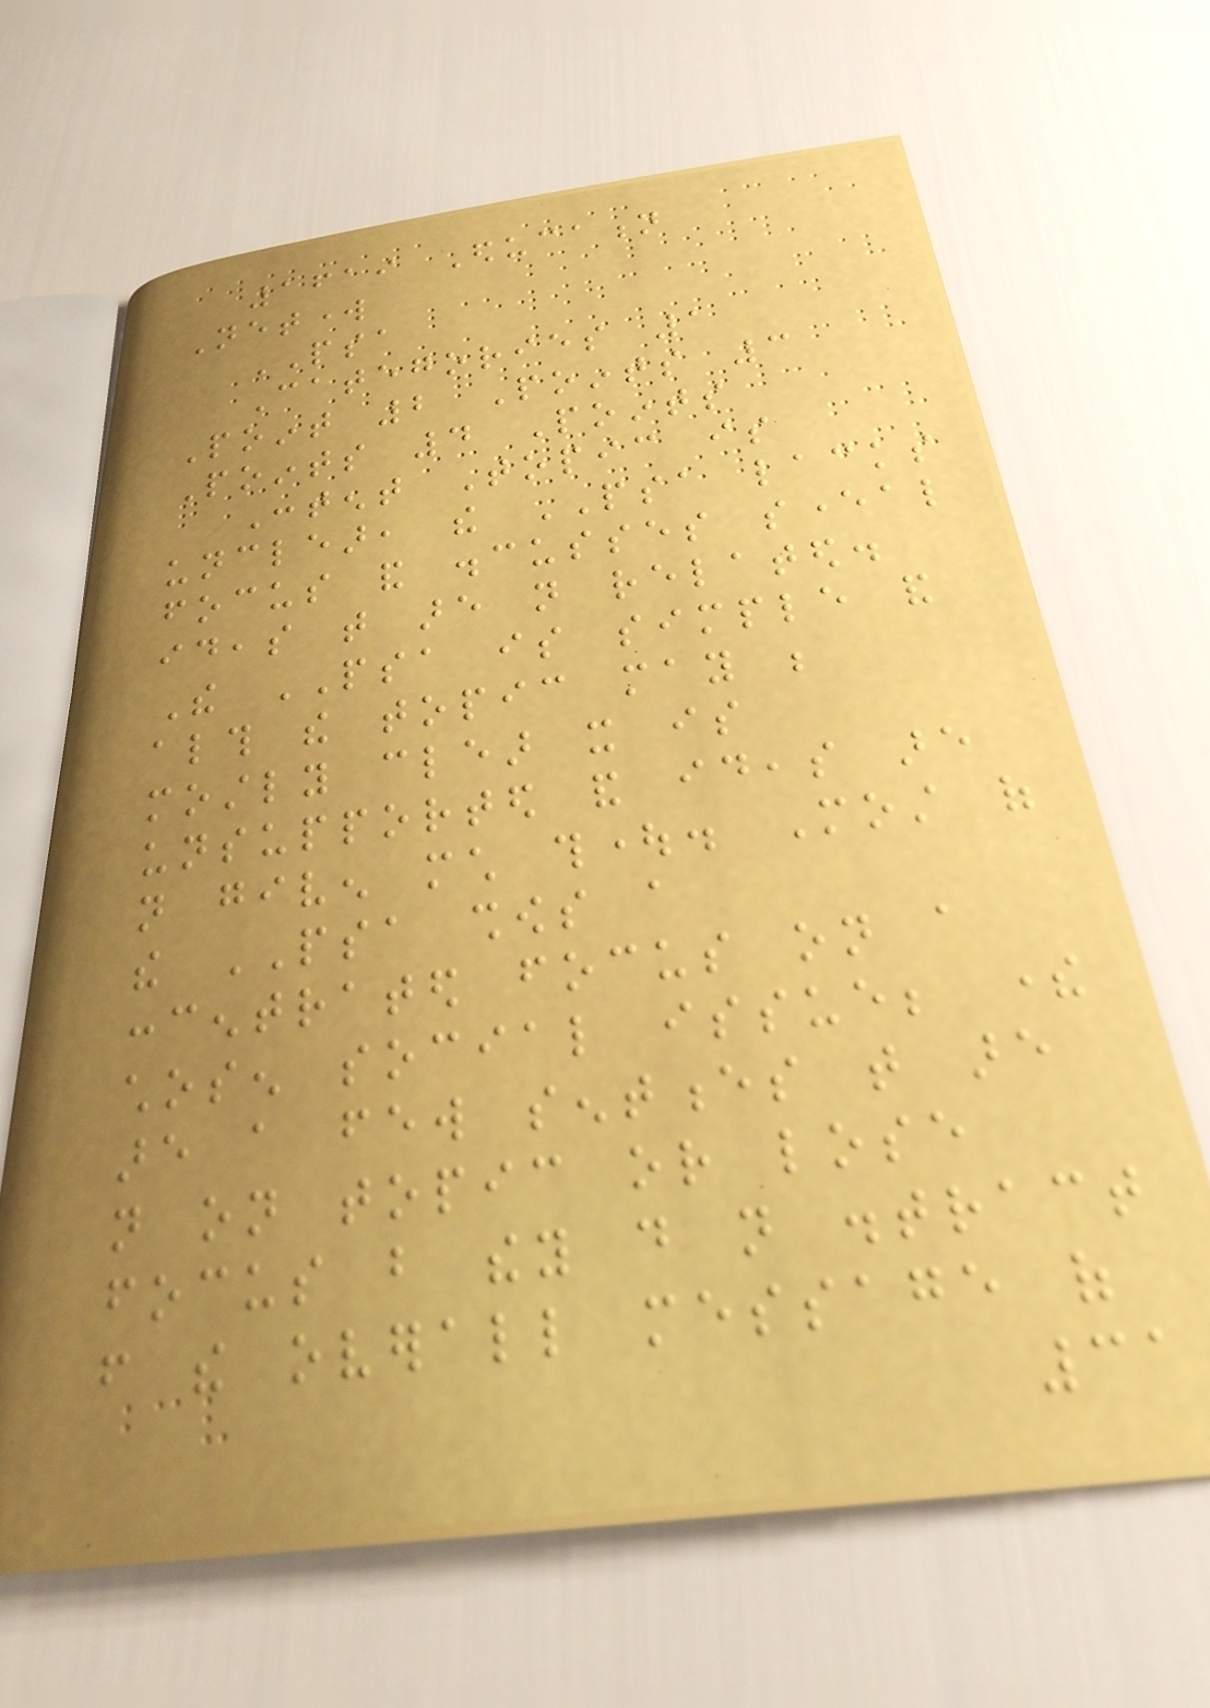1619 Education
Network
PSA
Categories 1
Point 2 Points 3
Points 4 Points
Content Topic is
unclear, the PSA lacks
focus and discusses several
ideas that are not related.
The PSA is simple and
although the topic may be
mostly clear it is
unsupported and ideas are
not given much thought. Most of
the PSA shows a
concentrated focus on a
chosen social issue; there
are a few sentences that are
not on topic or lose
focus but they do not distract
from the overall message of
31
